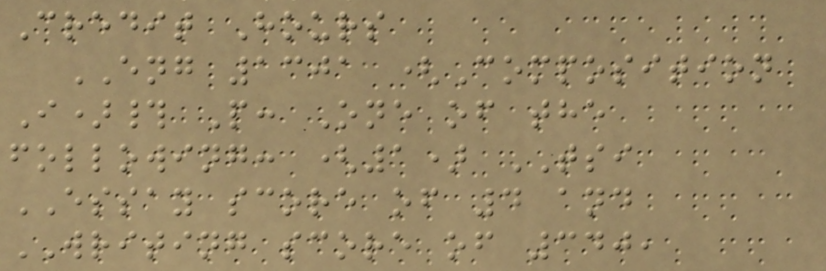Credit Hours
ENG 1301 (Composition
I)# P: One of the
following: (1) TSI
ESSAY score of 4 and
WRITING score of 340,
